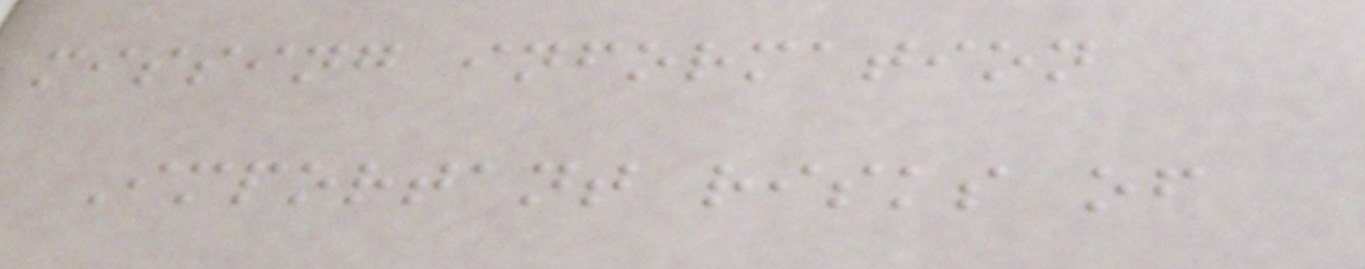missing information
Important risks of
